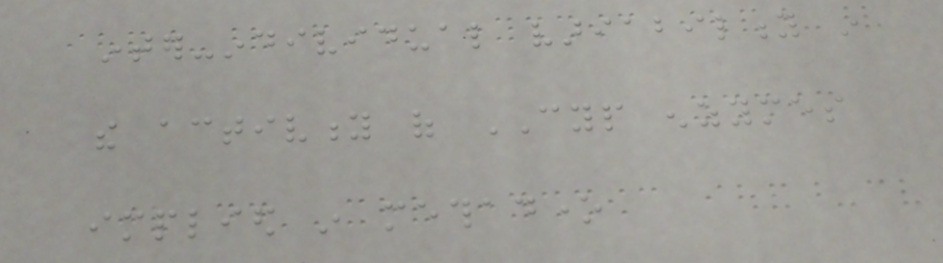inter-individual variability in
the activity of CYP enzymes
implied in methadone
